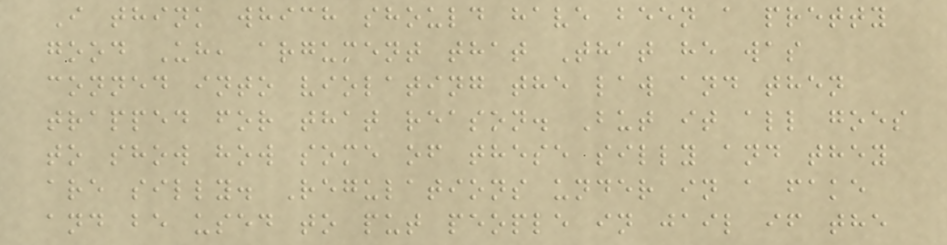I think which should have been a pretty
good Uh, argument that That he was
conned into violating the law and then
trapped for that reason. But it all goes
to show how some of these silly and they
are silly. Regulations under in a fake
and be used to put people in jail if the
